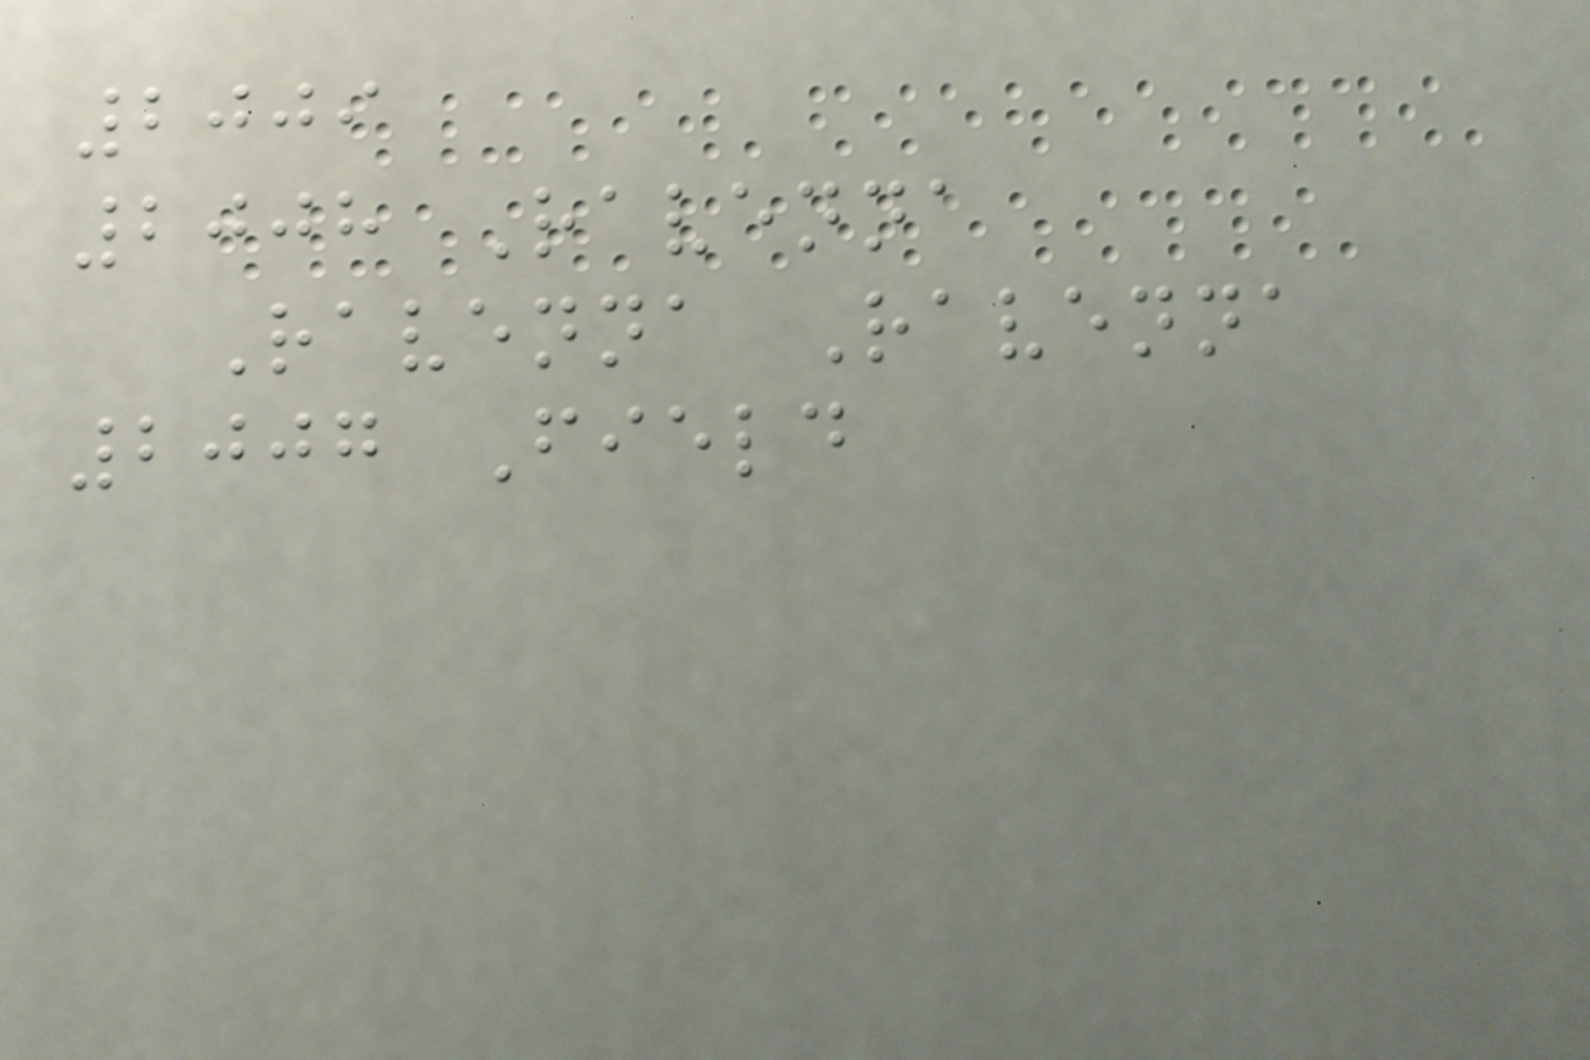2009
2008 Ravenna
Ravenna Ravenna
2007 Field
